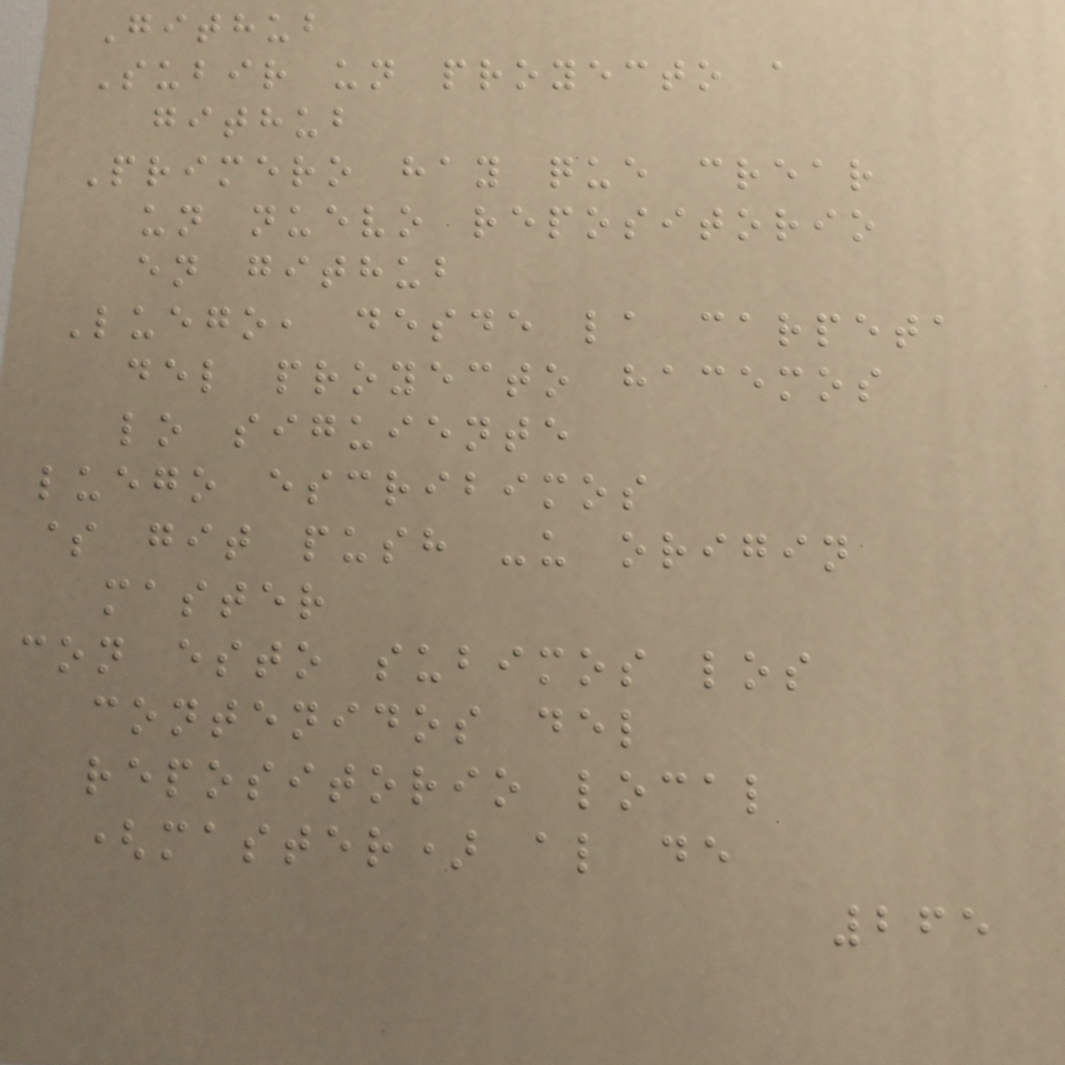Github
Subir un proyecto a
github
Primero hay que crear
un nuevo repositorio
en github
Luego, desde la carpeta
del proyecto hacemos
lo siguiente
luego escribimos
$ git push -u origin
master
con esto subimos los
contenidos del
repositorio local
(master) al de
265
